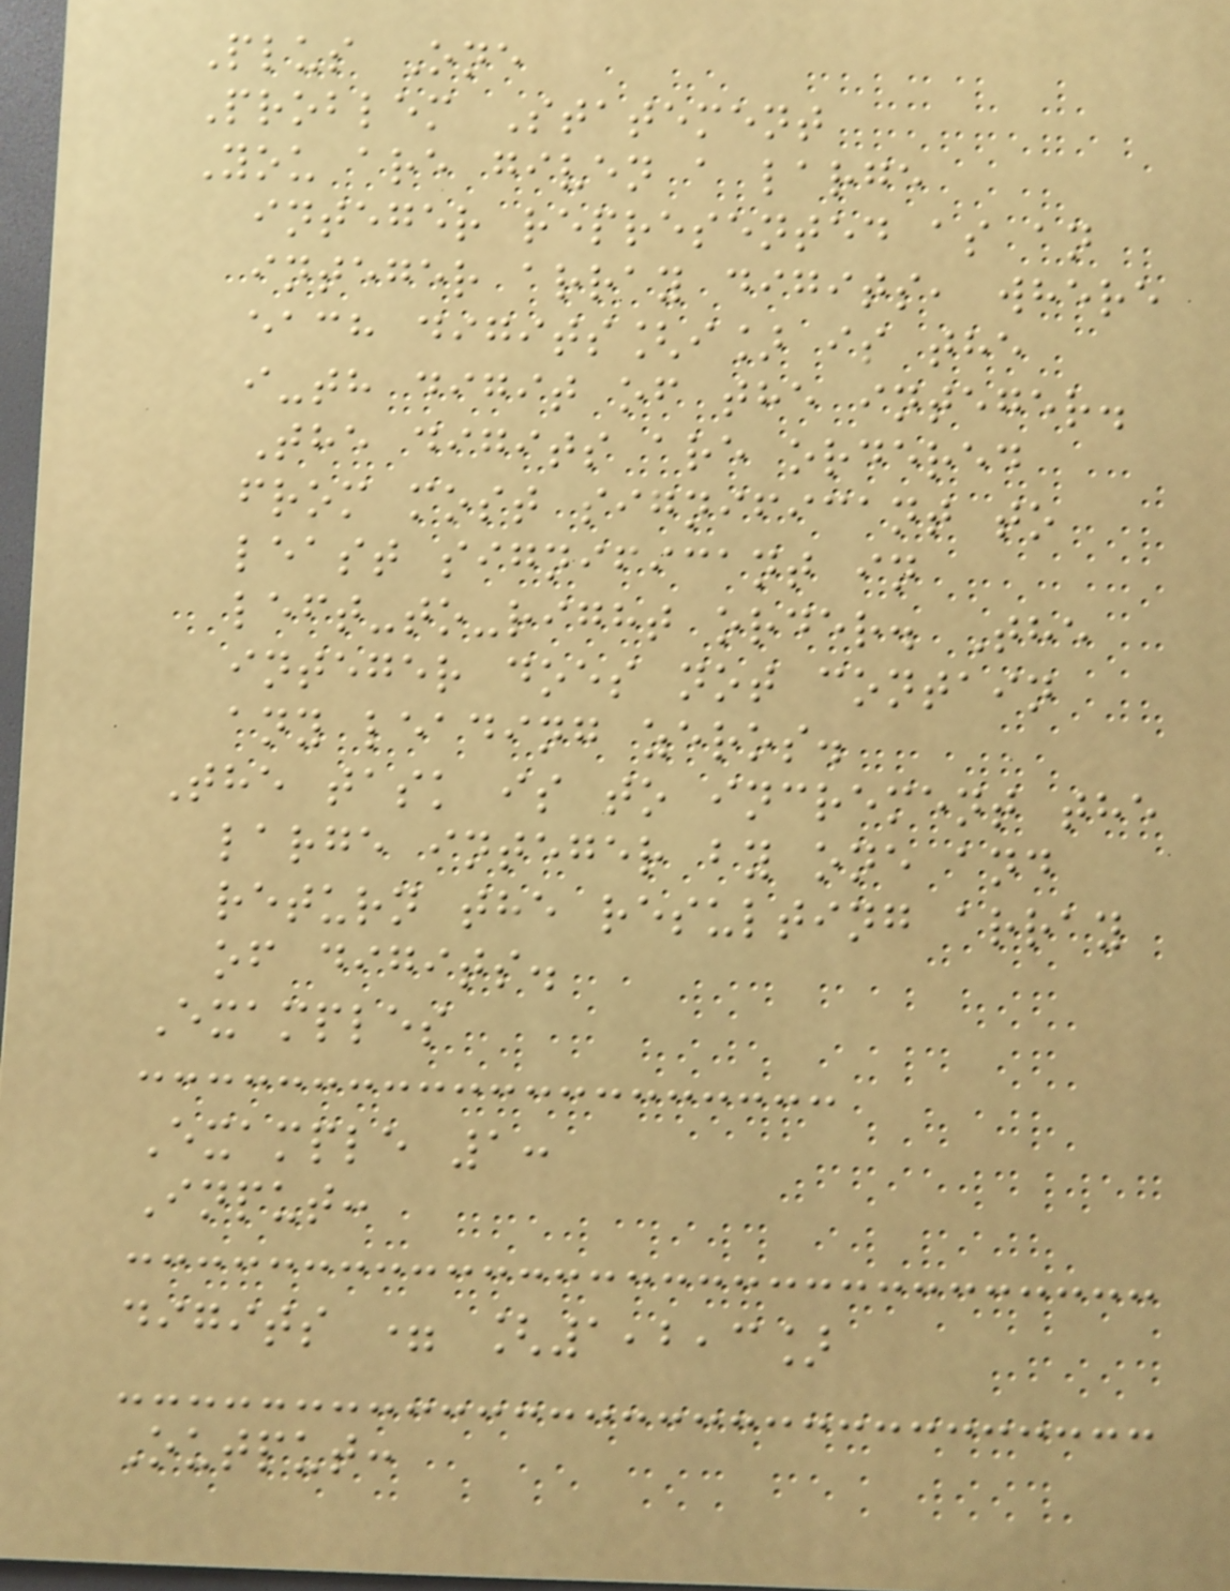Plus One
Problem Statement
You are given a large
integer represented as an
integer array digits, where
each digits[i] is the
i-th digit of the integer.
The digits are ordered
from most significant to
least significant in
left-to-right order. The
integer does not contain
any leading zeros.
The task is to increment the
large integer by one and
return the resulting array
of digits.
Examples
Example 1:
Input:
digits = [1,2,3]
Output:
